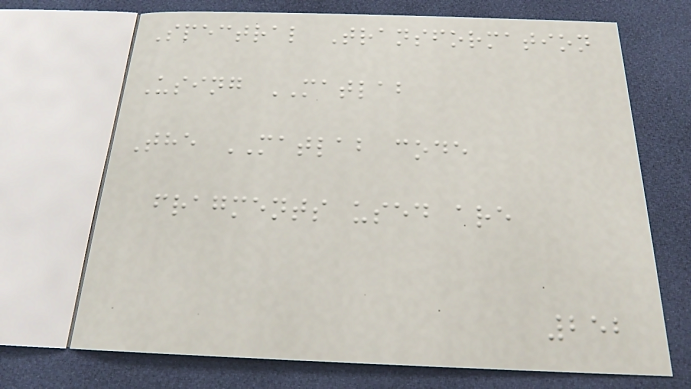Spectral Transformation
Using MATLAB
The MATLAB code
fragments used are
252
